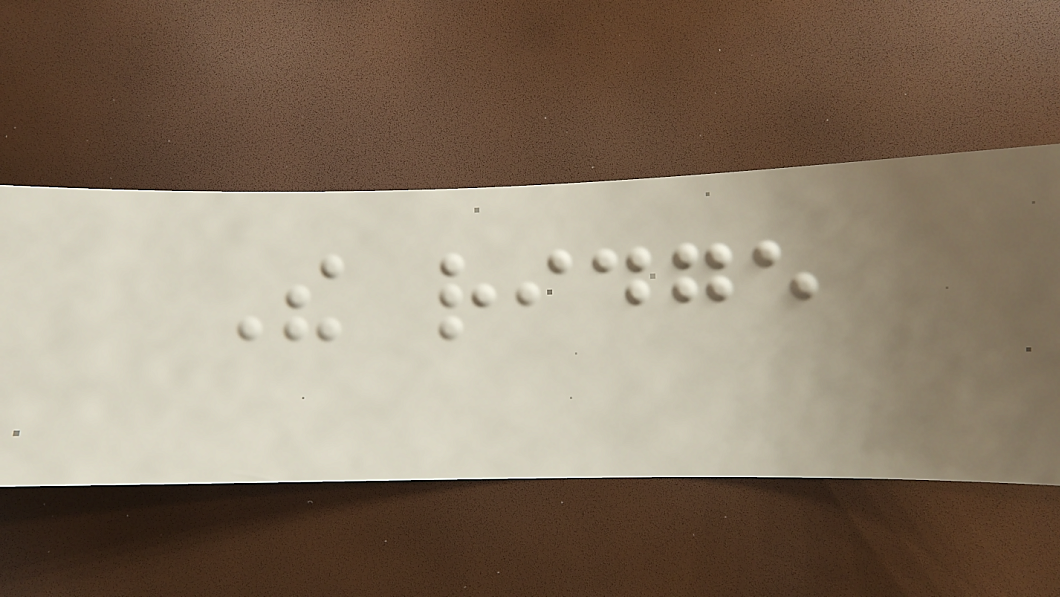The ridge
